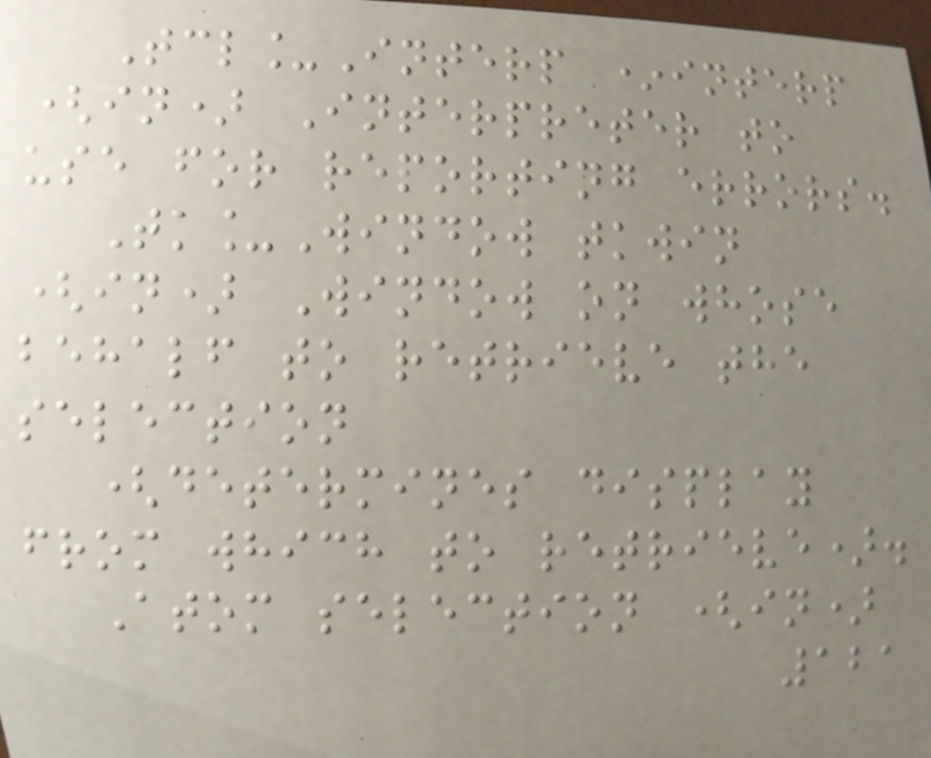Tcl_Interp *interp
(in) Interpreter to
use for reporting errors.
Tk_Window tkwin
(in) Window on whose
behalf to retrieve the
selection
(determines display
from which to retrieve).
Atom selection (in)
121
